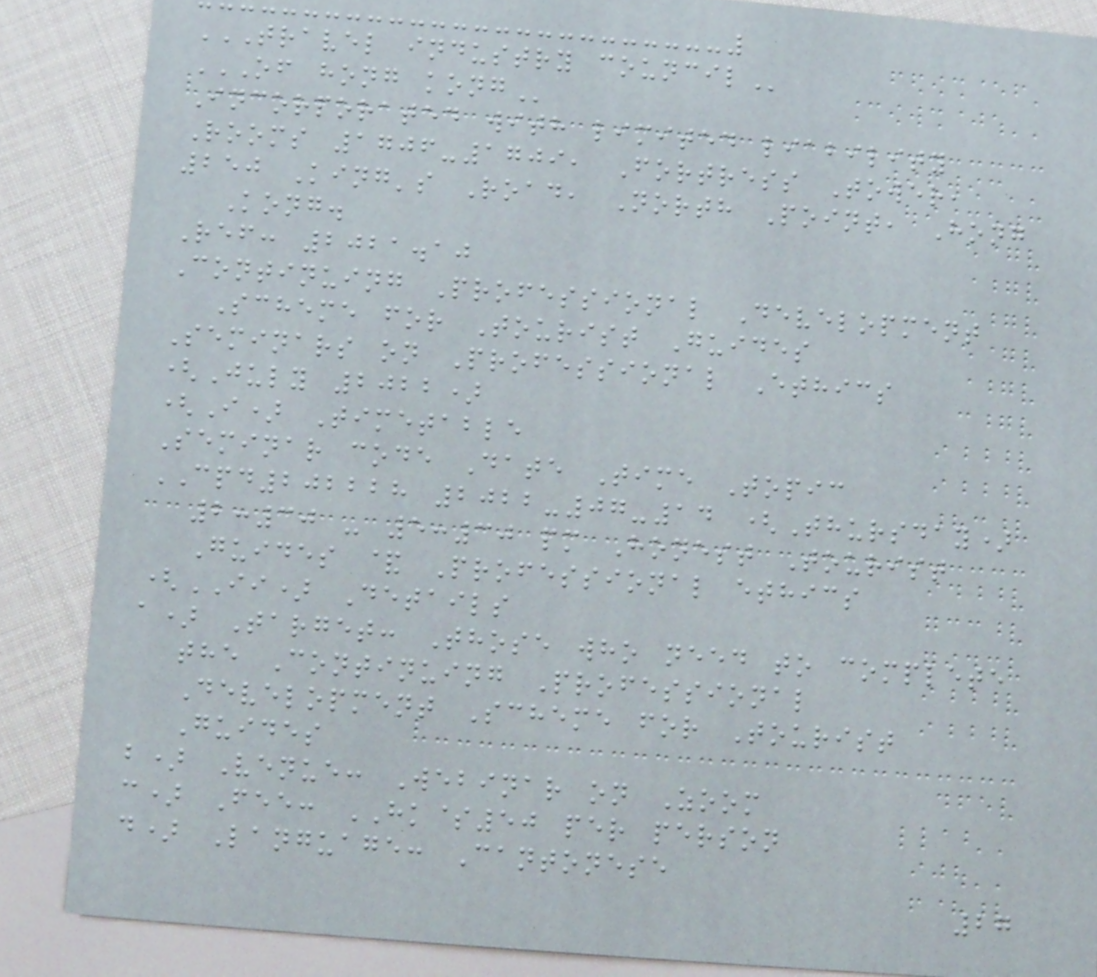TRAVEL INDUSTRY COUNCIL
OF HONG KONG
Incorporated with limited liability
Rooms 1706-1709, Fortress Tower,
250 King's Road, North Point, Hong
Kong.
Ref: 2021.10
Continuing Professional Development
Scheme for Tourist Guides
Seminars on Professional Ethics
(July 2022)
(I) Timetable
Seminar code Date Time Topic
CPD202228 2022-07-14 (Thursday)
2:30 - 5:30 pm Honest Tourist
Guides & Professional ethics
(II) Details
a) Target: Those who need to complete
the Continuing Professional
Development Scheme for Tourist
Guides
b) Venue: Webinar on Zoom
c) Fee: HK$50 per person
d) Language: Cantonese
27
